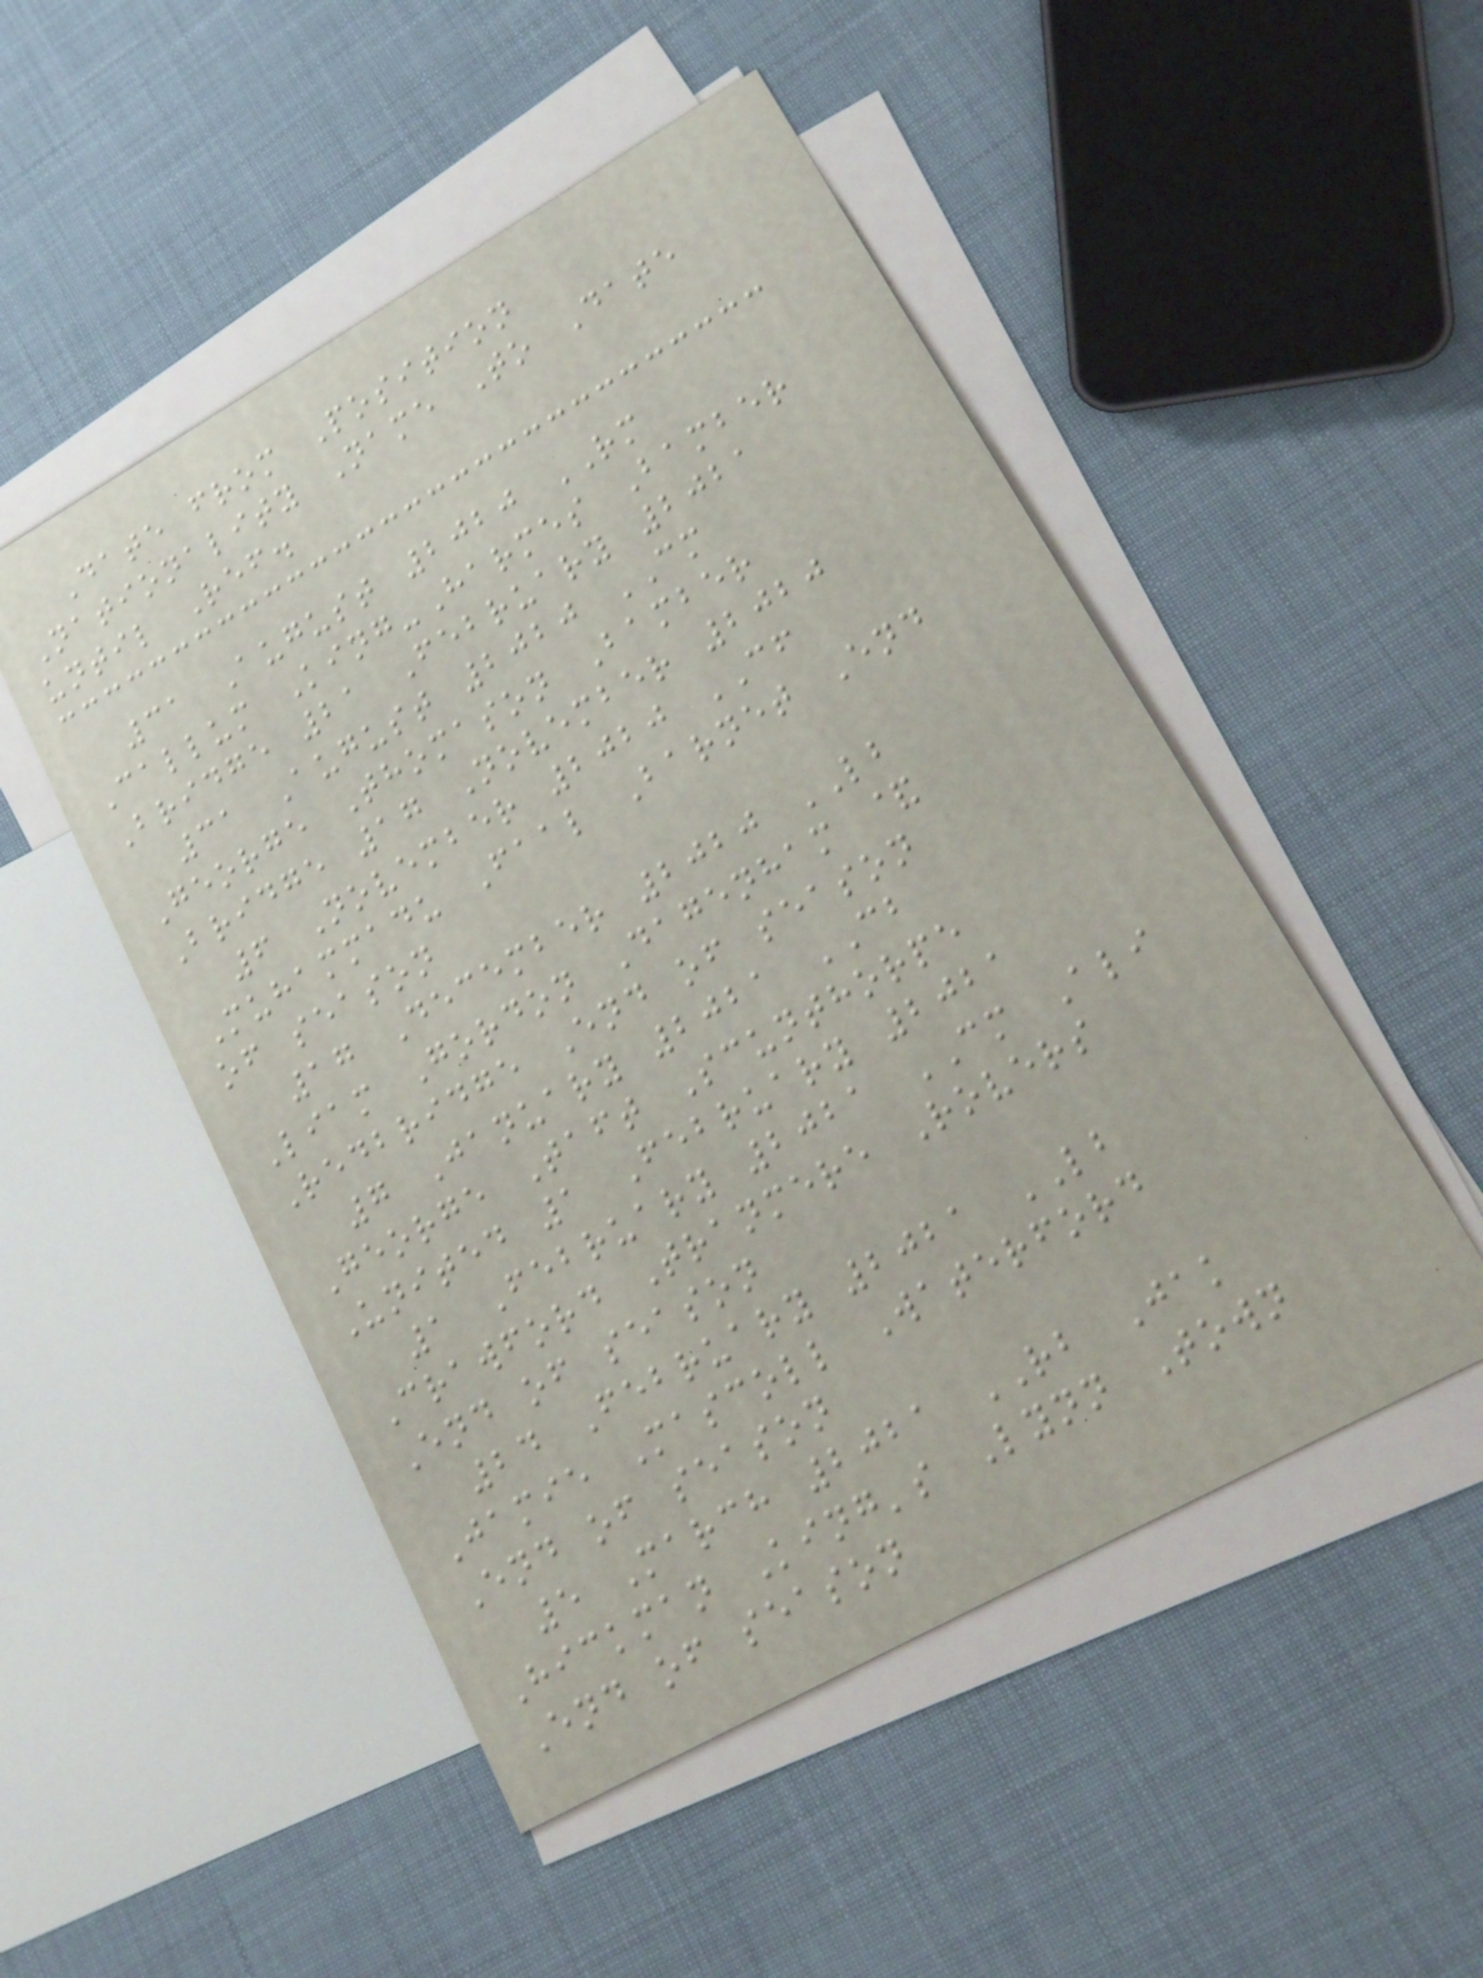Date from Position
Nationality Name To Date
until Ref.
31 August 2020 RM
Callum King-Harmes Bamber
Bridge 21 February 2021
31 August 2020 CM
George Thomason Bamber
Bridge 17 November 2020
6 November 2020 CF
Muhammadu Faal Barnet End
of season
17 December 2020 LB
Liam Gordon Dagenham &
Redbridge End of season
7 January 2021 CB
George Taft Scunthorpe
United 1 February 2021
1 February 2021 CM Ali
Crawford Tranmere Rovers
End of season
24 February 2021 LB
Jamie Mascoll Waterford
End of season
5 March 2021 RB Jak
Hickman King's Lynn Town
End of season
